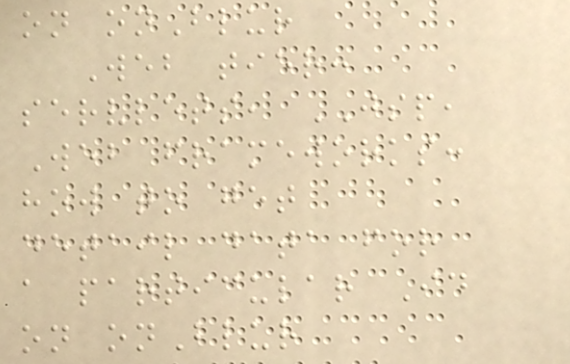on onBlur
Web tier:
servlets, JSP,
Web frameworks:
how to get
detail data for
a particular Id
on onBlur
